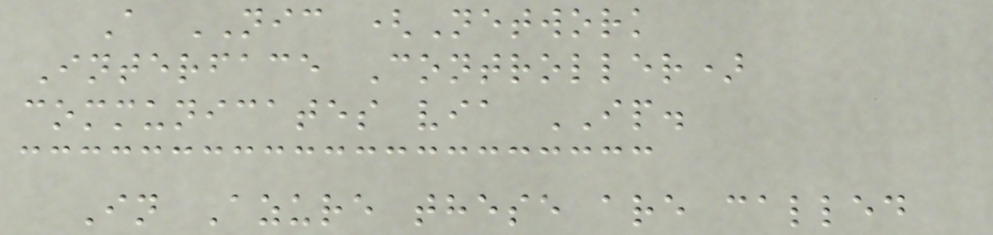A NIC (Network
Interface Controller)
communicates via IP.
In Azure these are called
